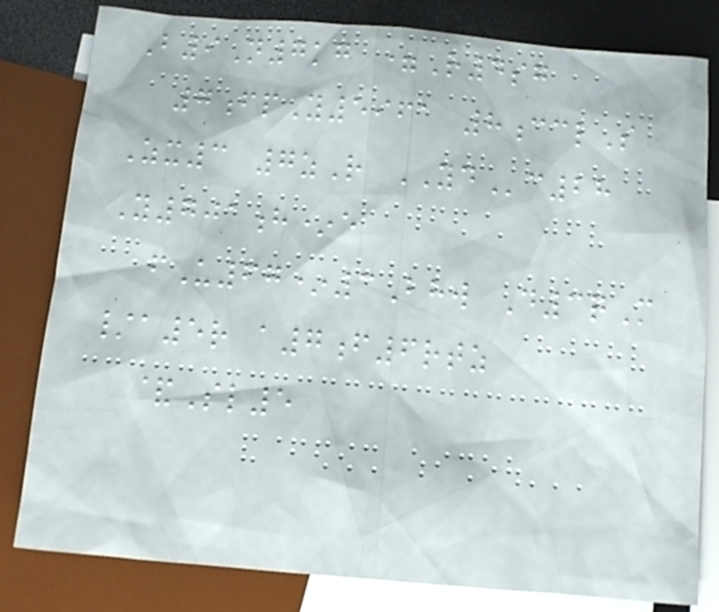B9N7kg =R4sg
7fpY5961 8cclS
Zx3 7zR YDc28
Y701h*e
fU67*3Bhw D3qM
/a5r a7f6rtz
&Sl5
